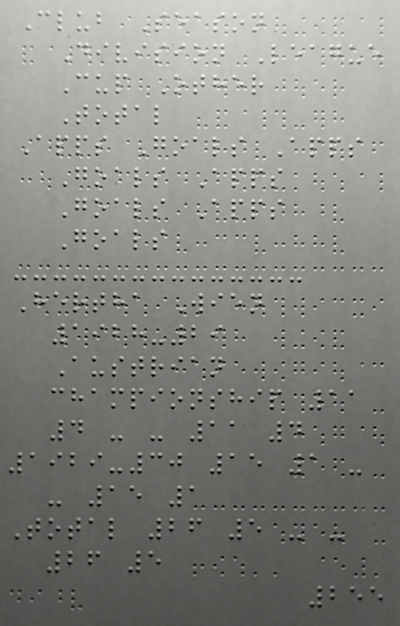Club Season
Division League
Cup Other
Total
Apps Goals Apps
Goals Apps
Goals Apps
Goals
Hertha Wien
1928-29
Austrian
championship 11
4 - - 11 4
1929-30 15 1 -
- 15 1
Total 26 5 - -
26 5
255
